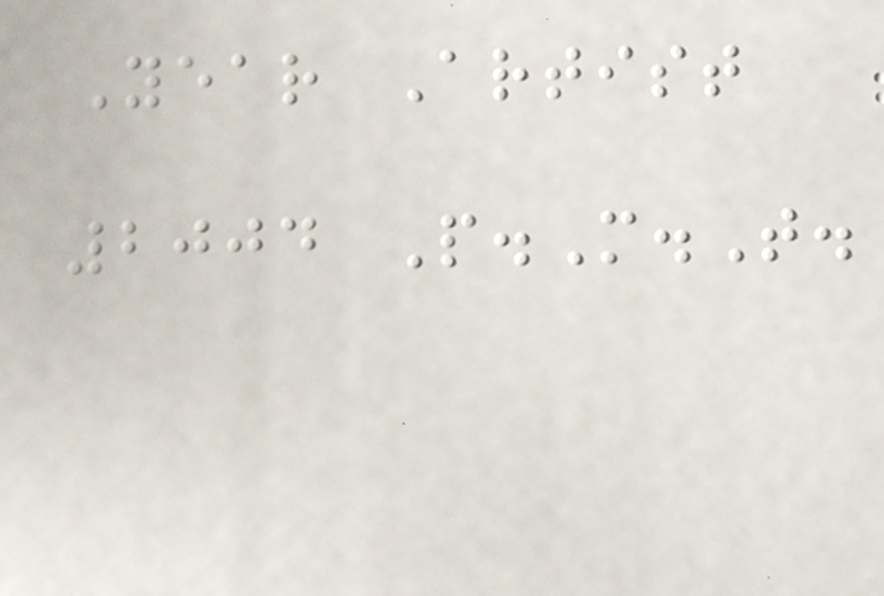Year Artist
2004 P.M.T.
